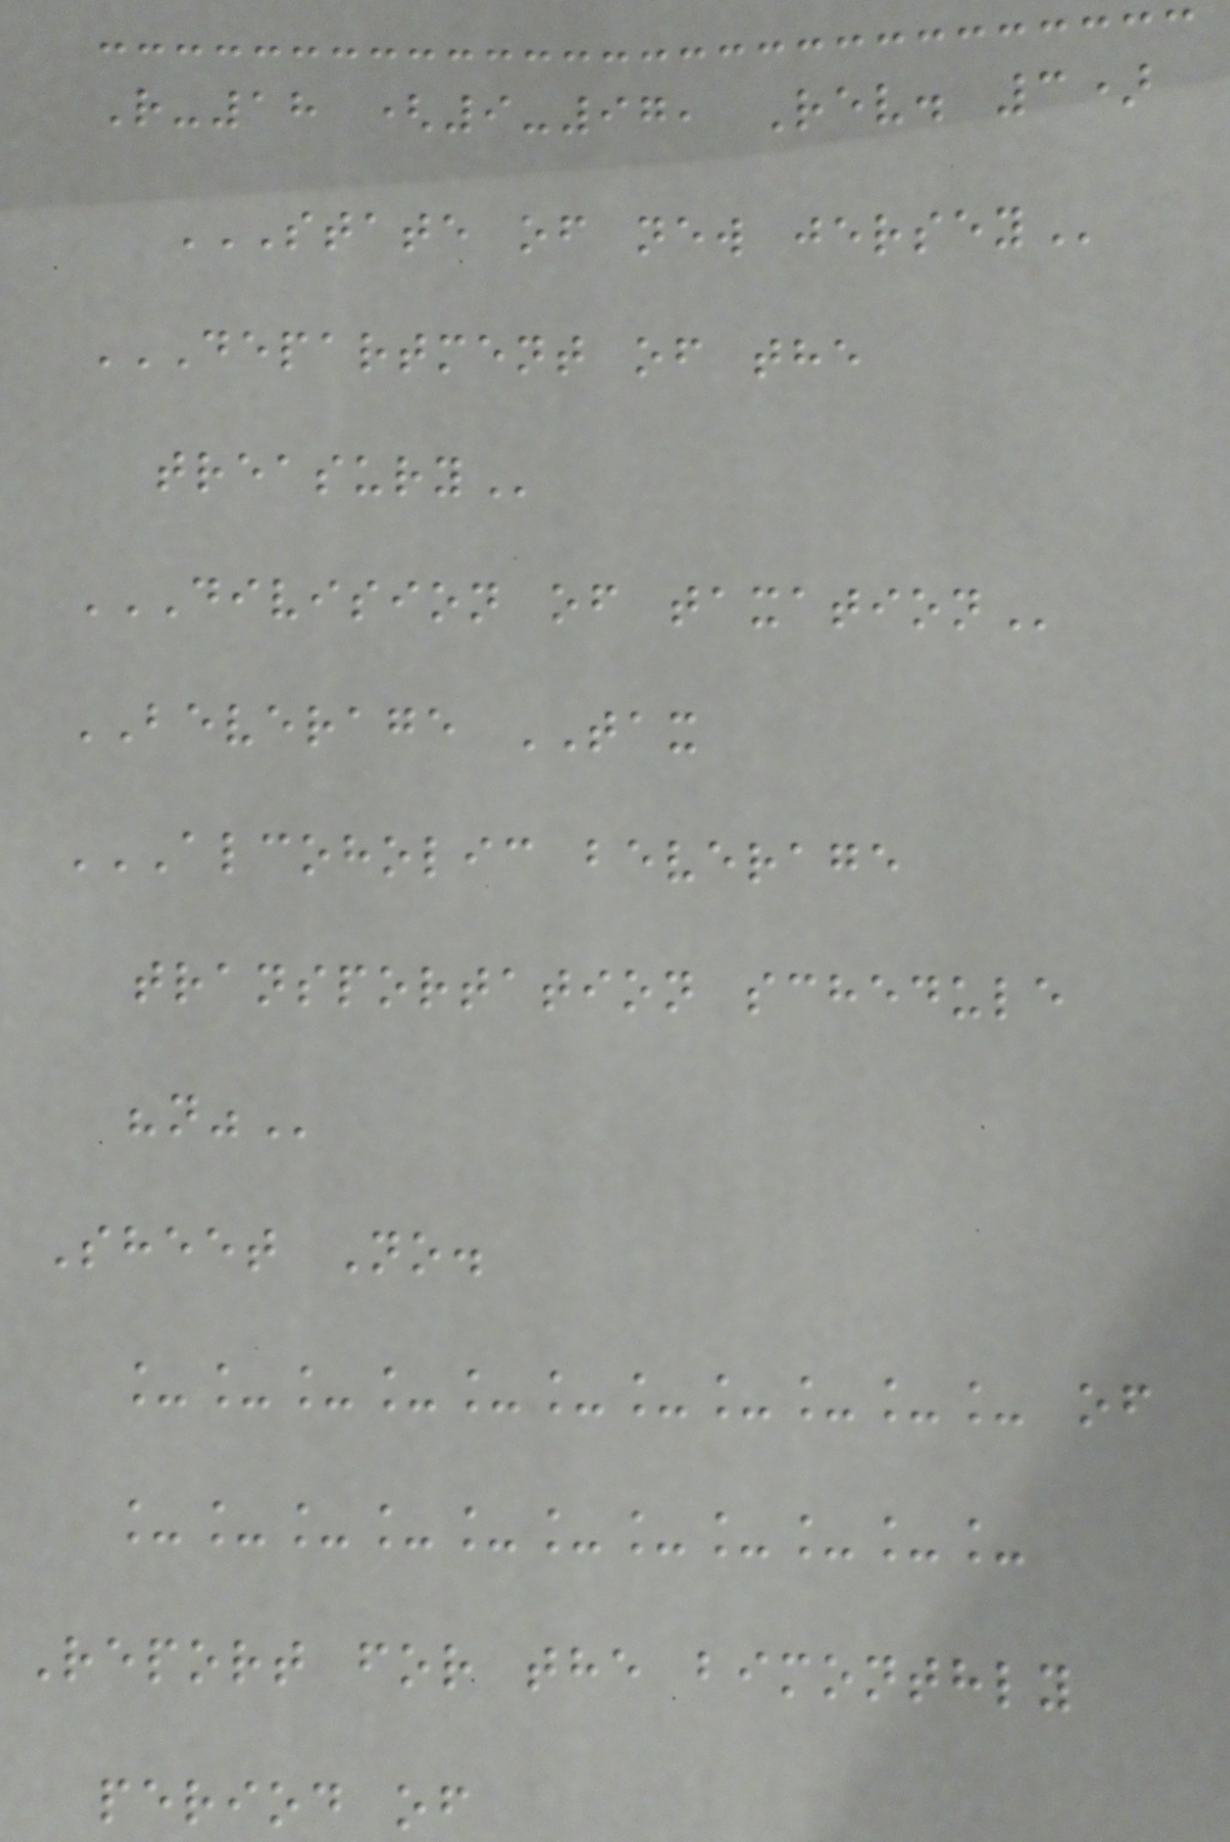R-18 (9-97, Rev. 3)
STATE OF NEW JERSEY
DEPARTMENT OF THE
TREASURY
DIVISION OF TAXATION
BEVERAGE TAX
ALCOHOLIC BEVERAGE
TRANSPORTATION SCHEDULE
"N"
Sheet No.
___________ of
___________
Report for the bimonthly
period of
